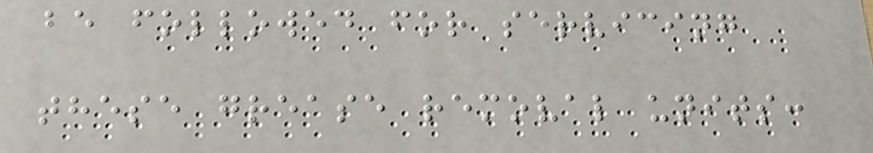be followed for servicing
these grease removal units:
